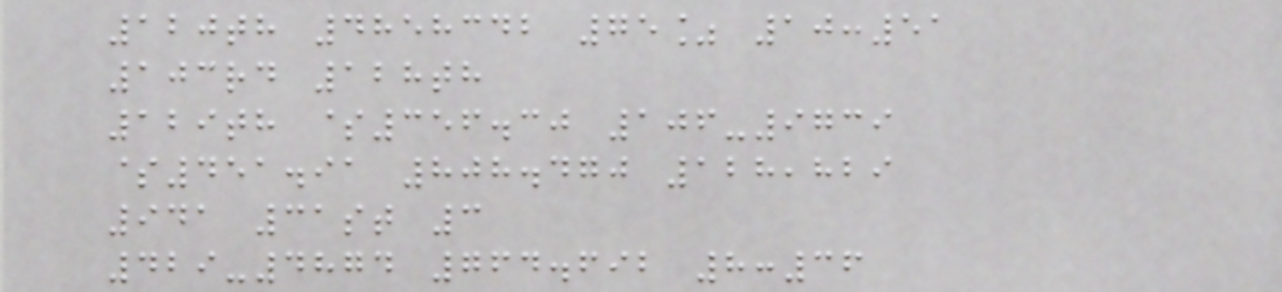120th 4858342 75% 10:51
103rd 128th
129th $356.30 106-9739
$451.91 808.470 128,829
941 31st 3
429-4874 764.692 8:36
